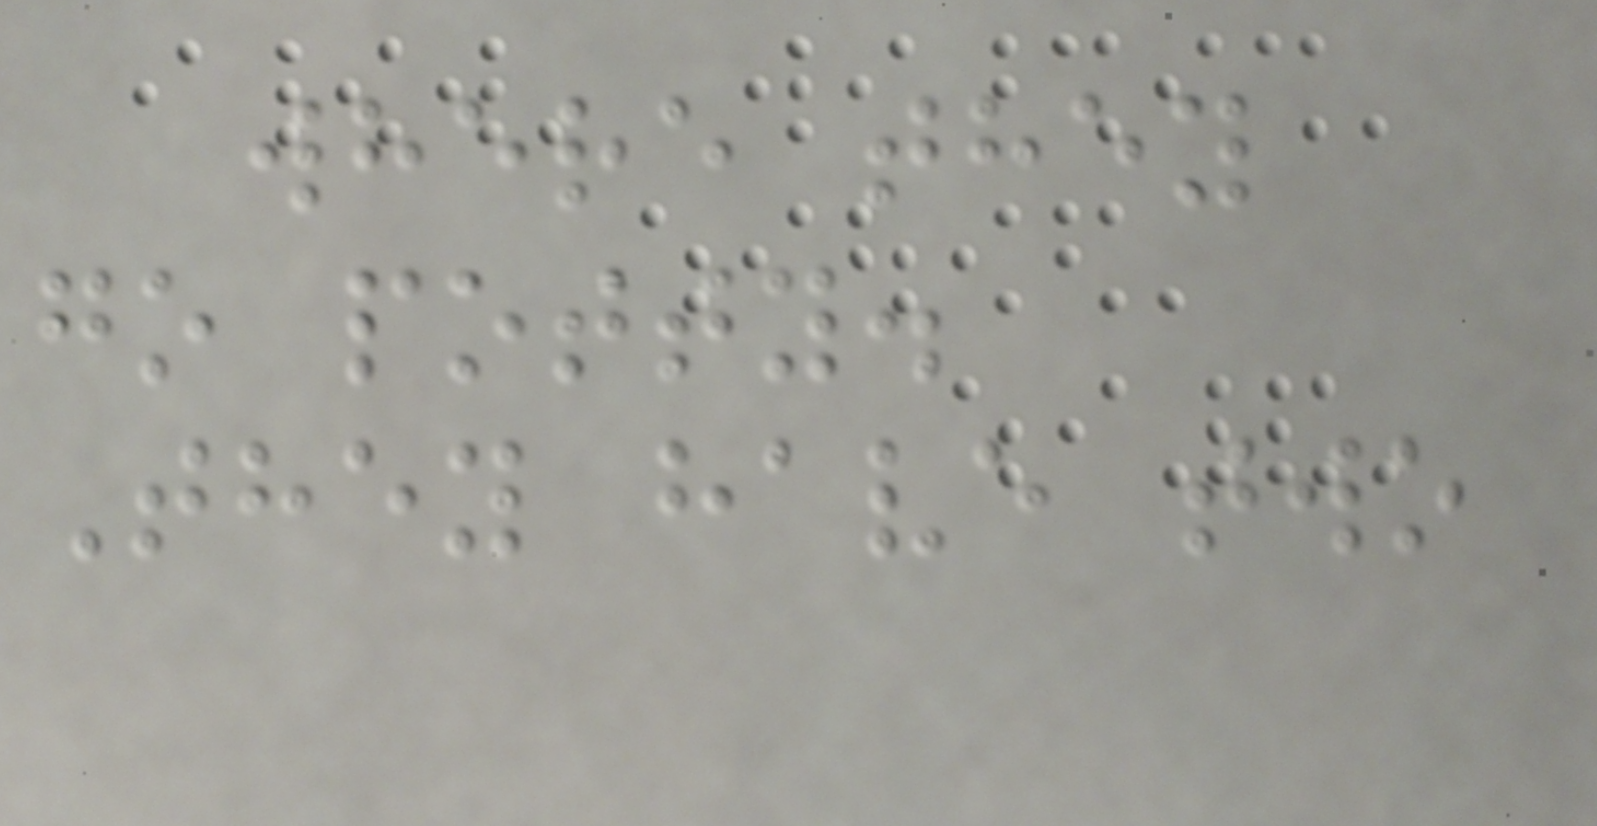where they
go potty.
They have two
